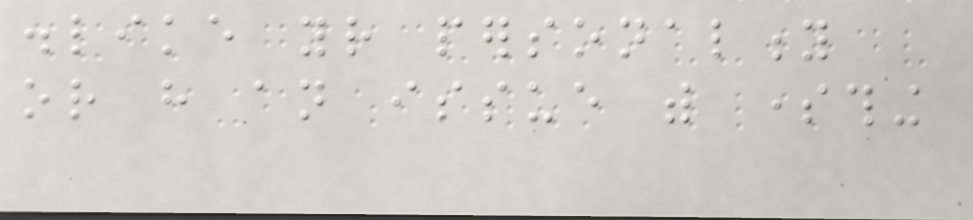dislike your personality
or have an issue with something
